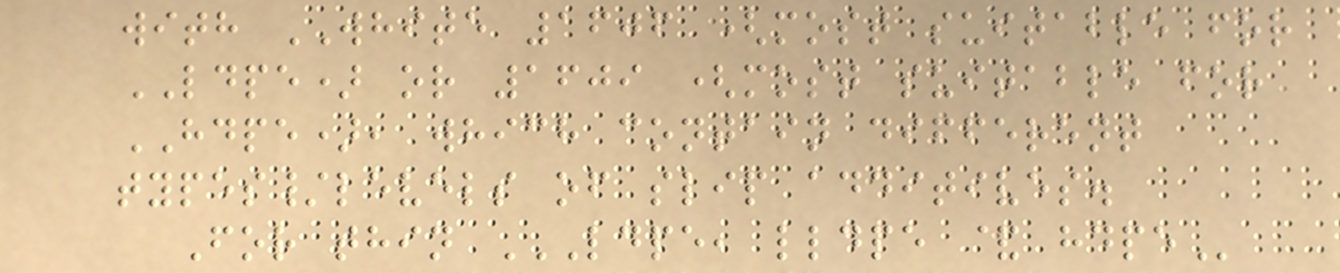with WHITE 1606 (most suitable for
LDPE) or 1609 (most suitable for
HDPE), which contain different
types/levels of slip additives.
For thin LDPE, LLDPE & HDPE
